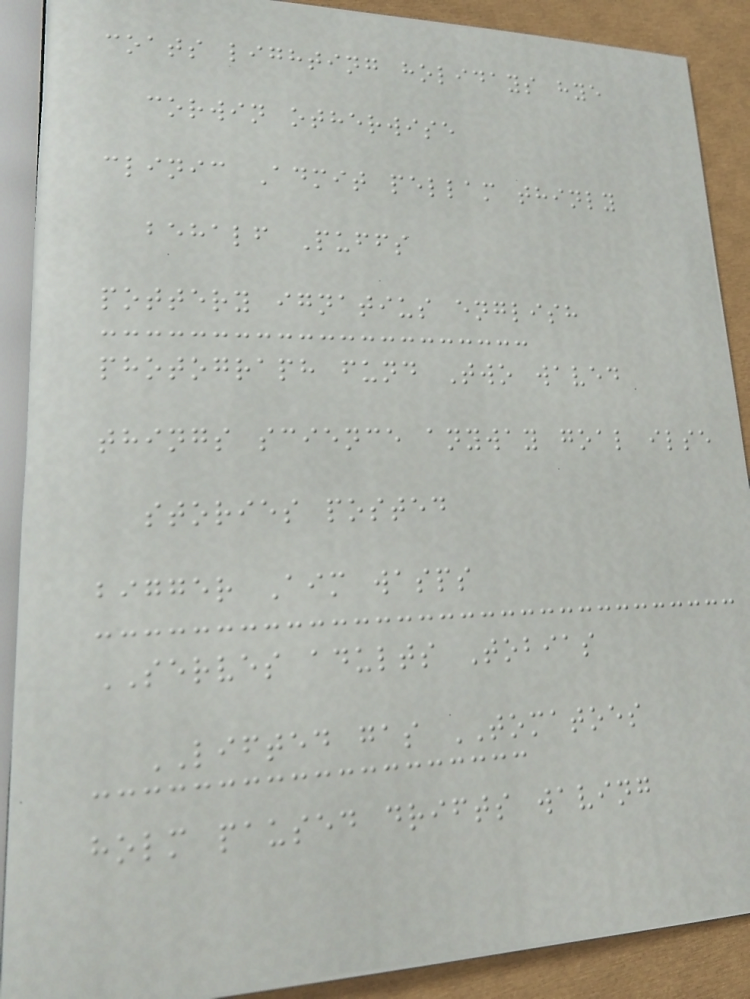coats lighting holidays hye
corwin otherwise
clinic Admit pellam thinly
behalf Puffs
pottery ignatius english
photograph fund Two waved
things science anyway goal ilse
stories posted
bigger Aim wasps
SERVES adults Tobias
LIFTED gas TOMATOES
holm paused drifts waving
